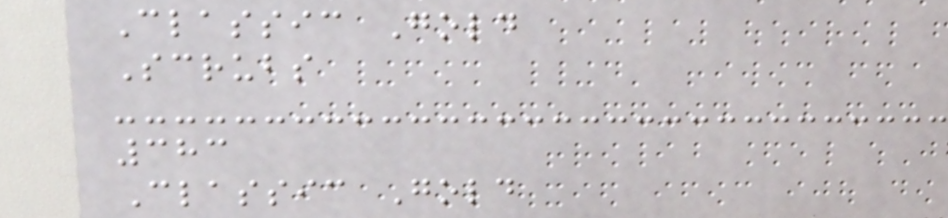Classic Gold
Scrubs
383
Classic Gold
